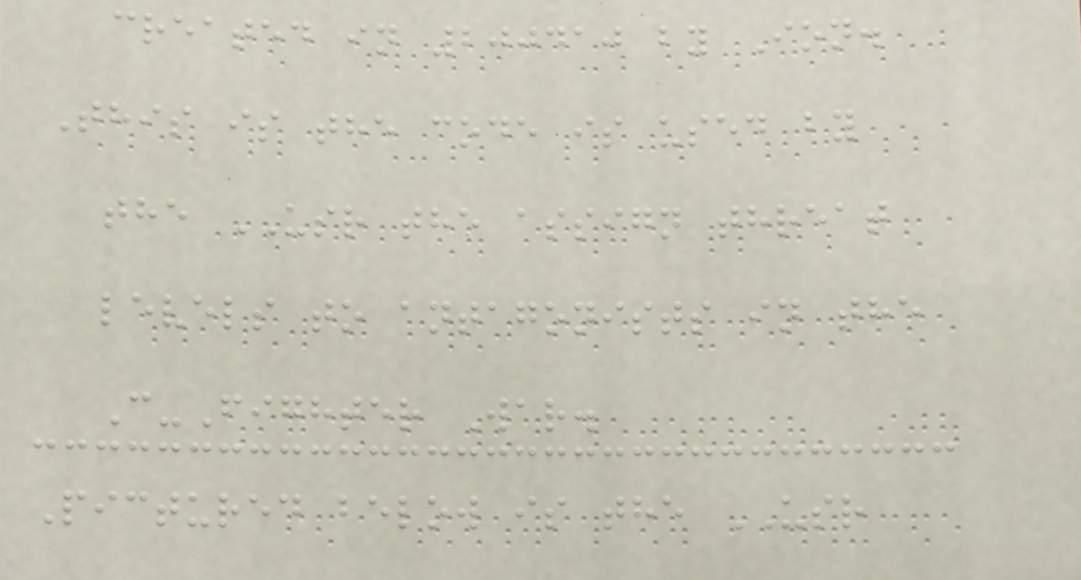created in 200410 by Ion.
This is the code is used by
the USR the assign threat
levels to antagonists in the
C-Fighter War.
Pictured below is the USR
